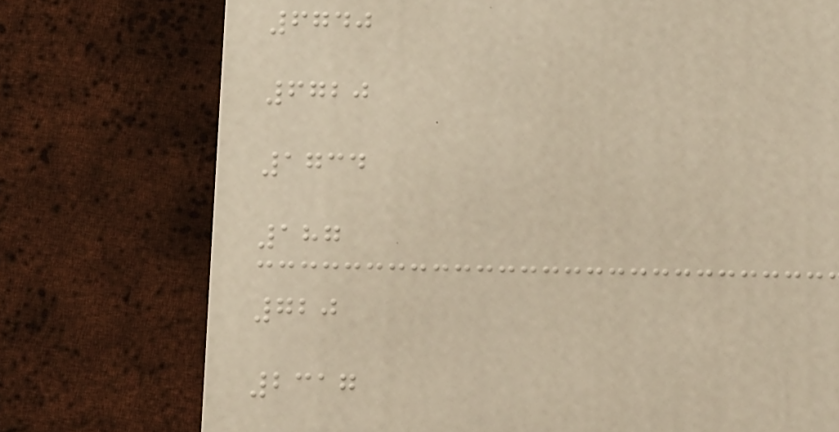6740
6720
1734
187
720
2317
